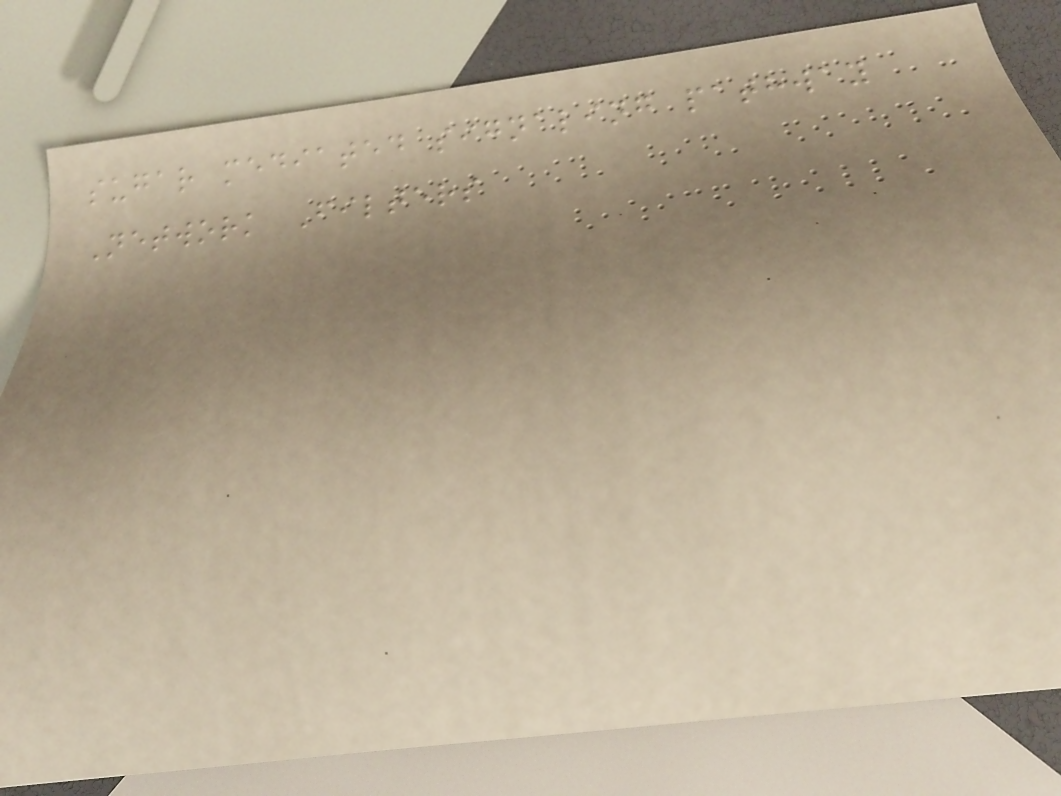sugar mediated signaling pathway
Network Filters
